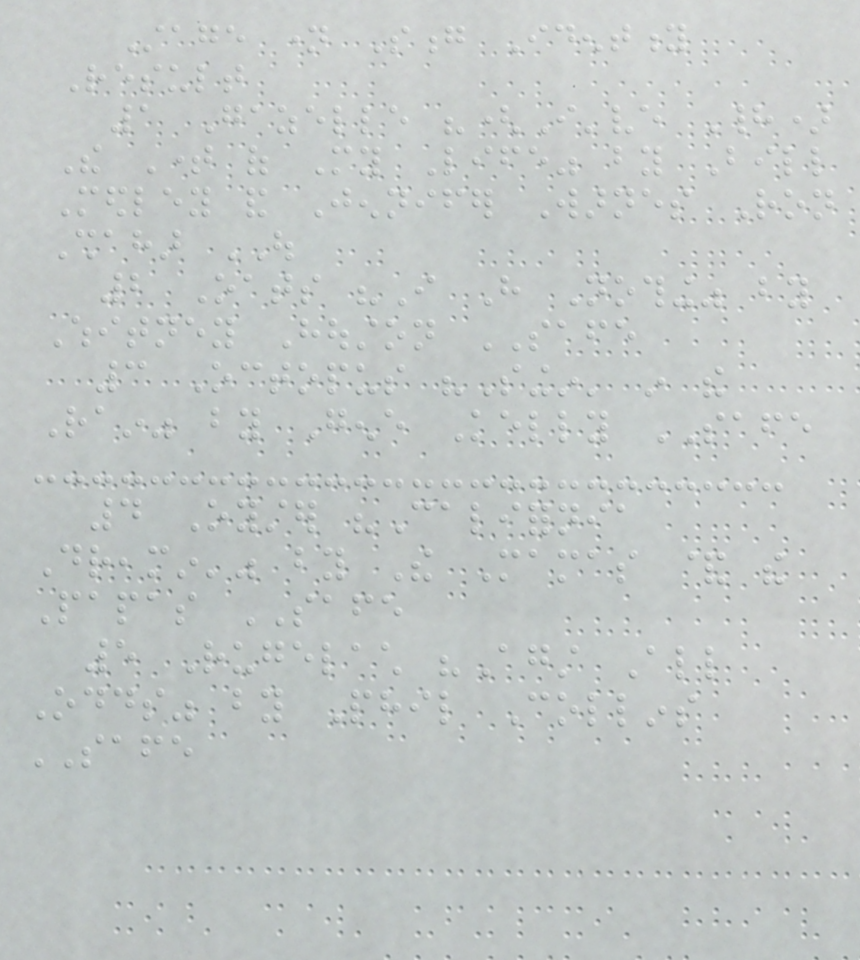Stage name Song Identity
Result
1 Gazelle "(I've Had)
The Time of My Life" by Bill
Medley and Jennifer Warnes Ron
Shahar OUT
2 Oats "I Have Nothing" by
Whitney Houston SAFE
3 Octopus "Singin' in the
Rain" by Gene Kelly SAFE
4 Oyster "California
Dreamin'" by The Mamas & the
Papas SAFE
5 Rugelach "Against All
Odds" by Phil Collins
SAFE
